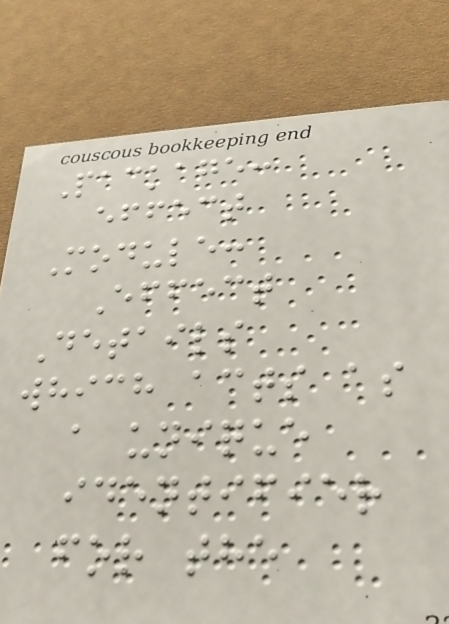Package:
effect
Module:
Effect
Details
which acts as
a unique
identifier
for the
